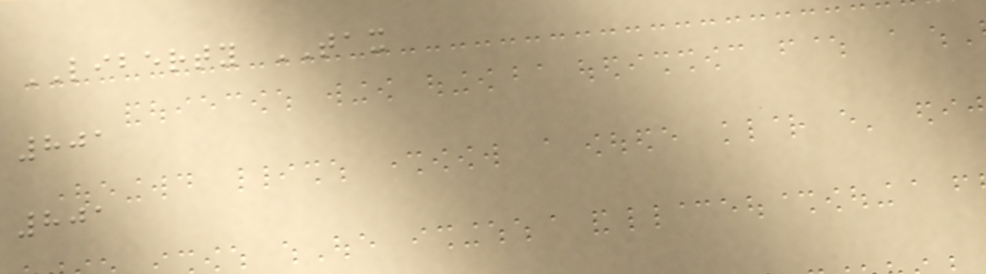LIBERTY TAX
801
801
